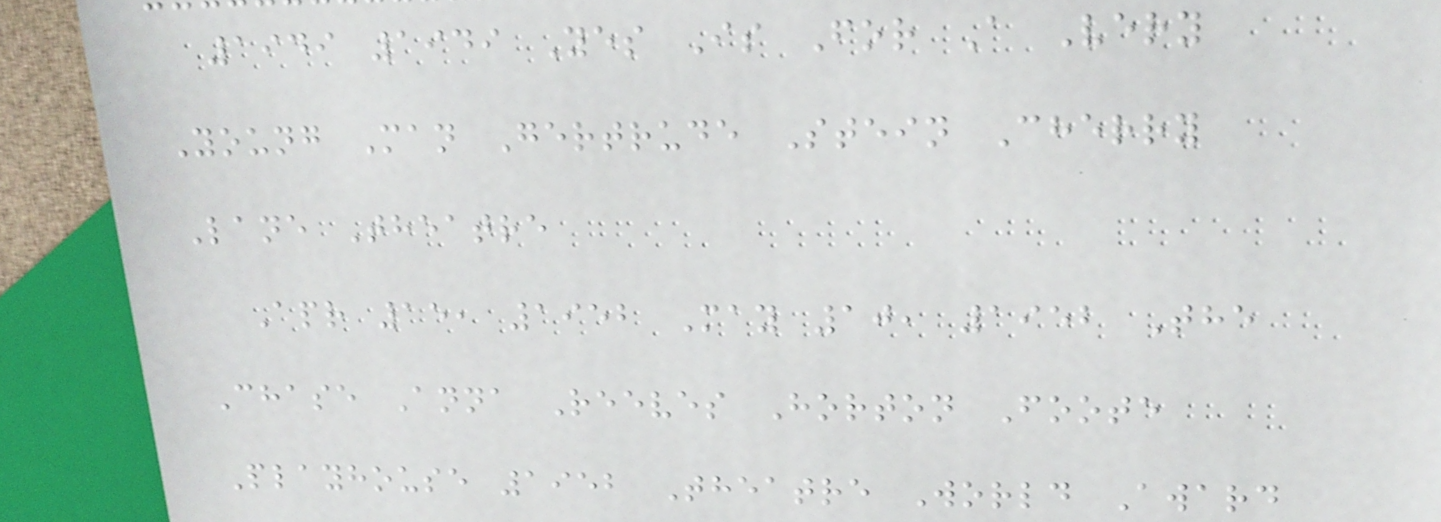1949 1949 Yes Is For A Very
Young Man Gertrude Stein Cherry
Lane Theatre
Apr 15, 1952 May 10, 1952 The
Chase Anna Reeves Horton Foote
Playhouse 1952 Theatre World Award
